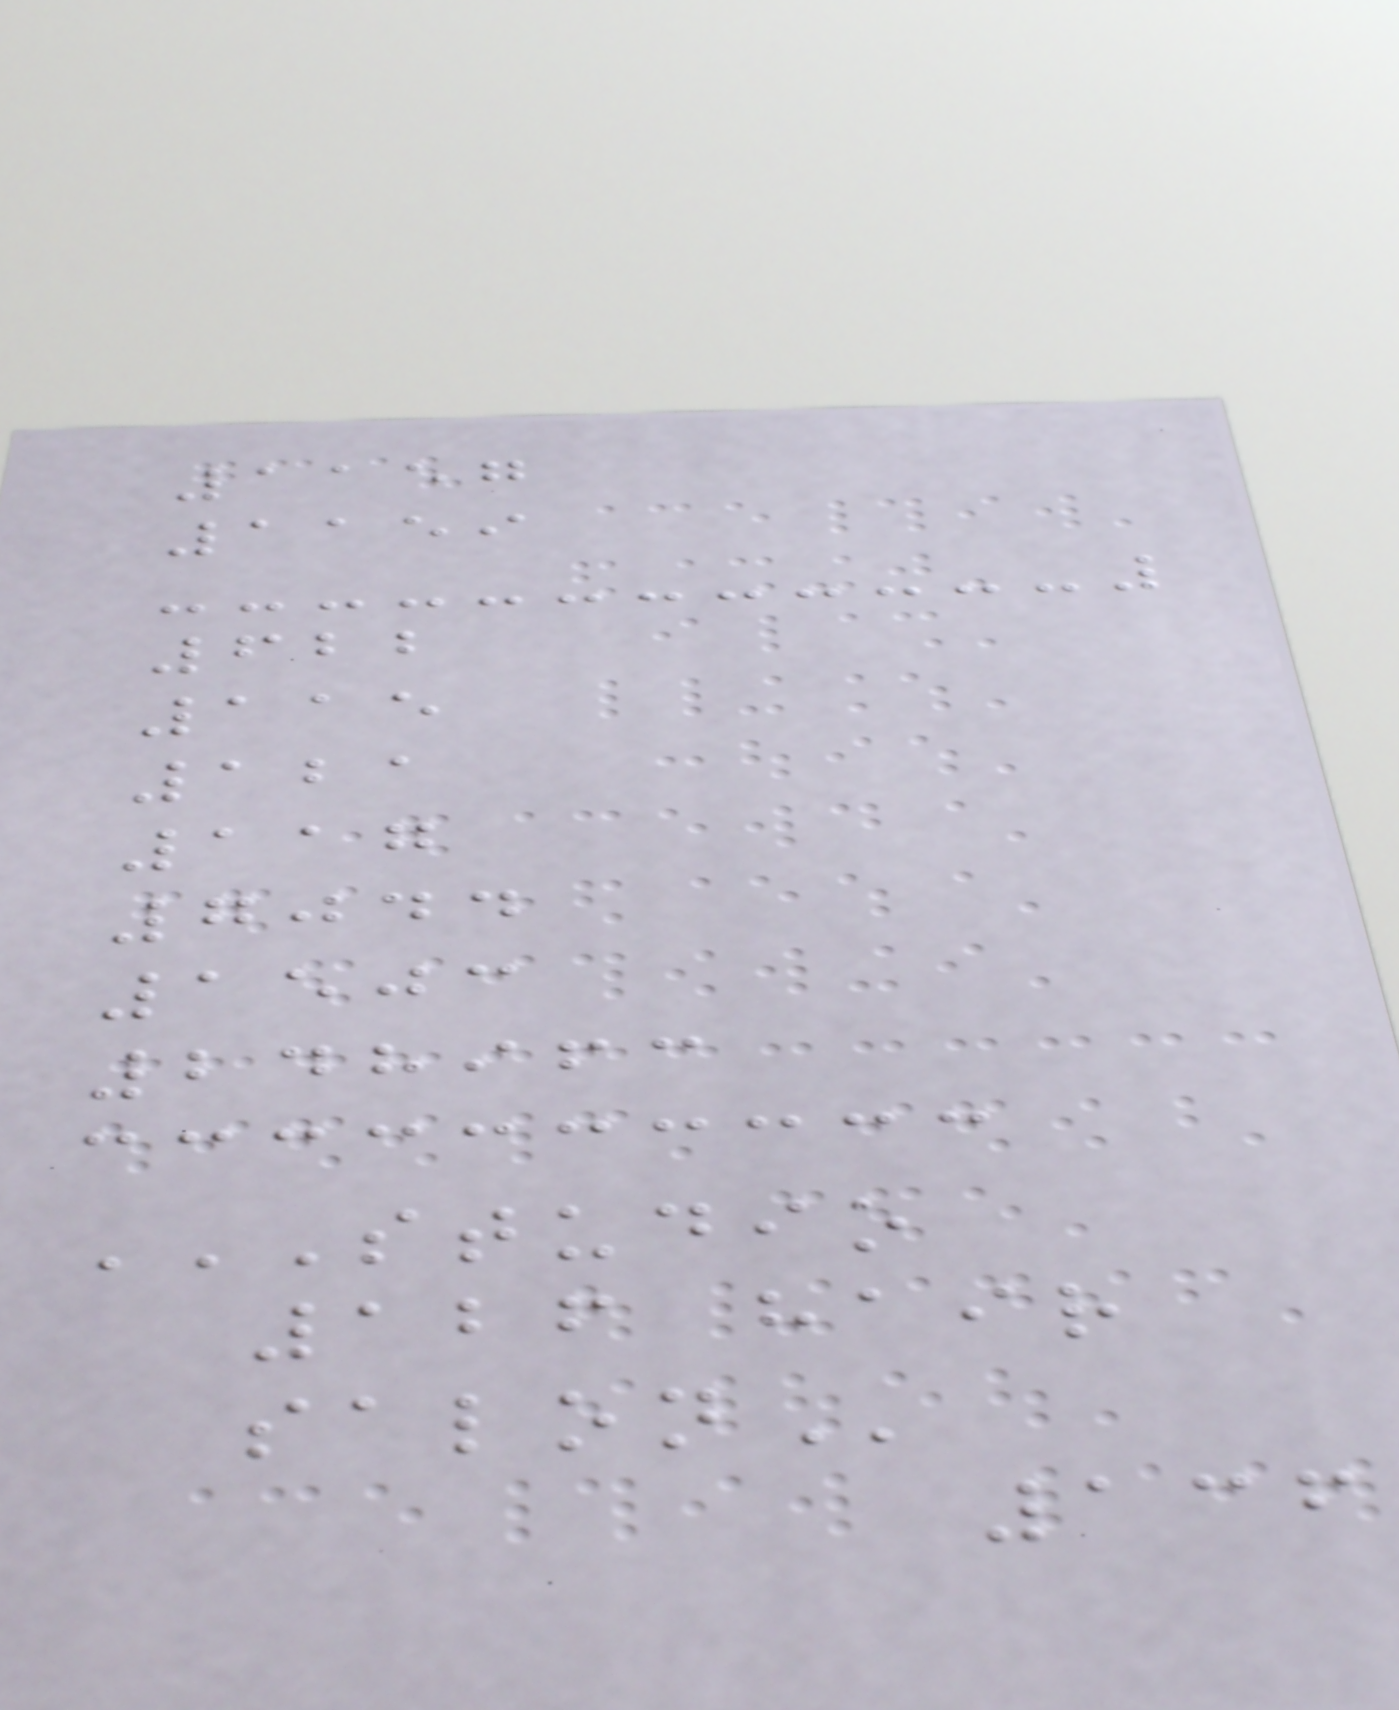1157
1159
622
115
121
117
7044
1503
248963
STUDIO
126 HAIR
SALON
136
